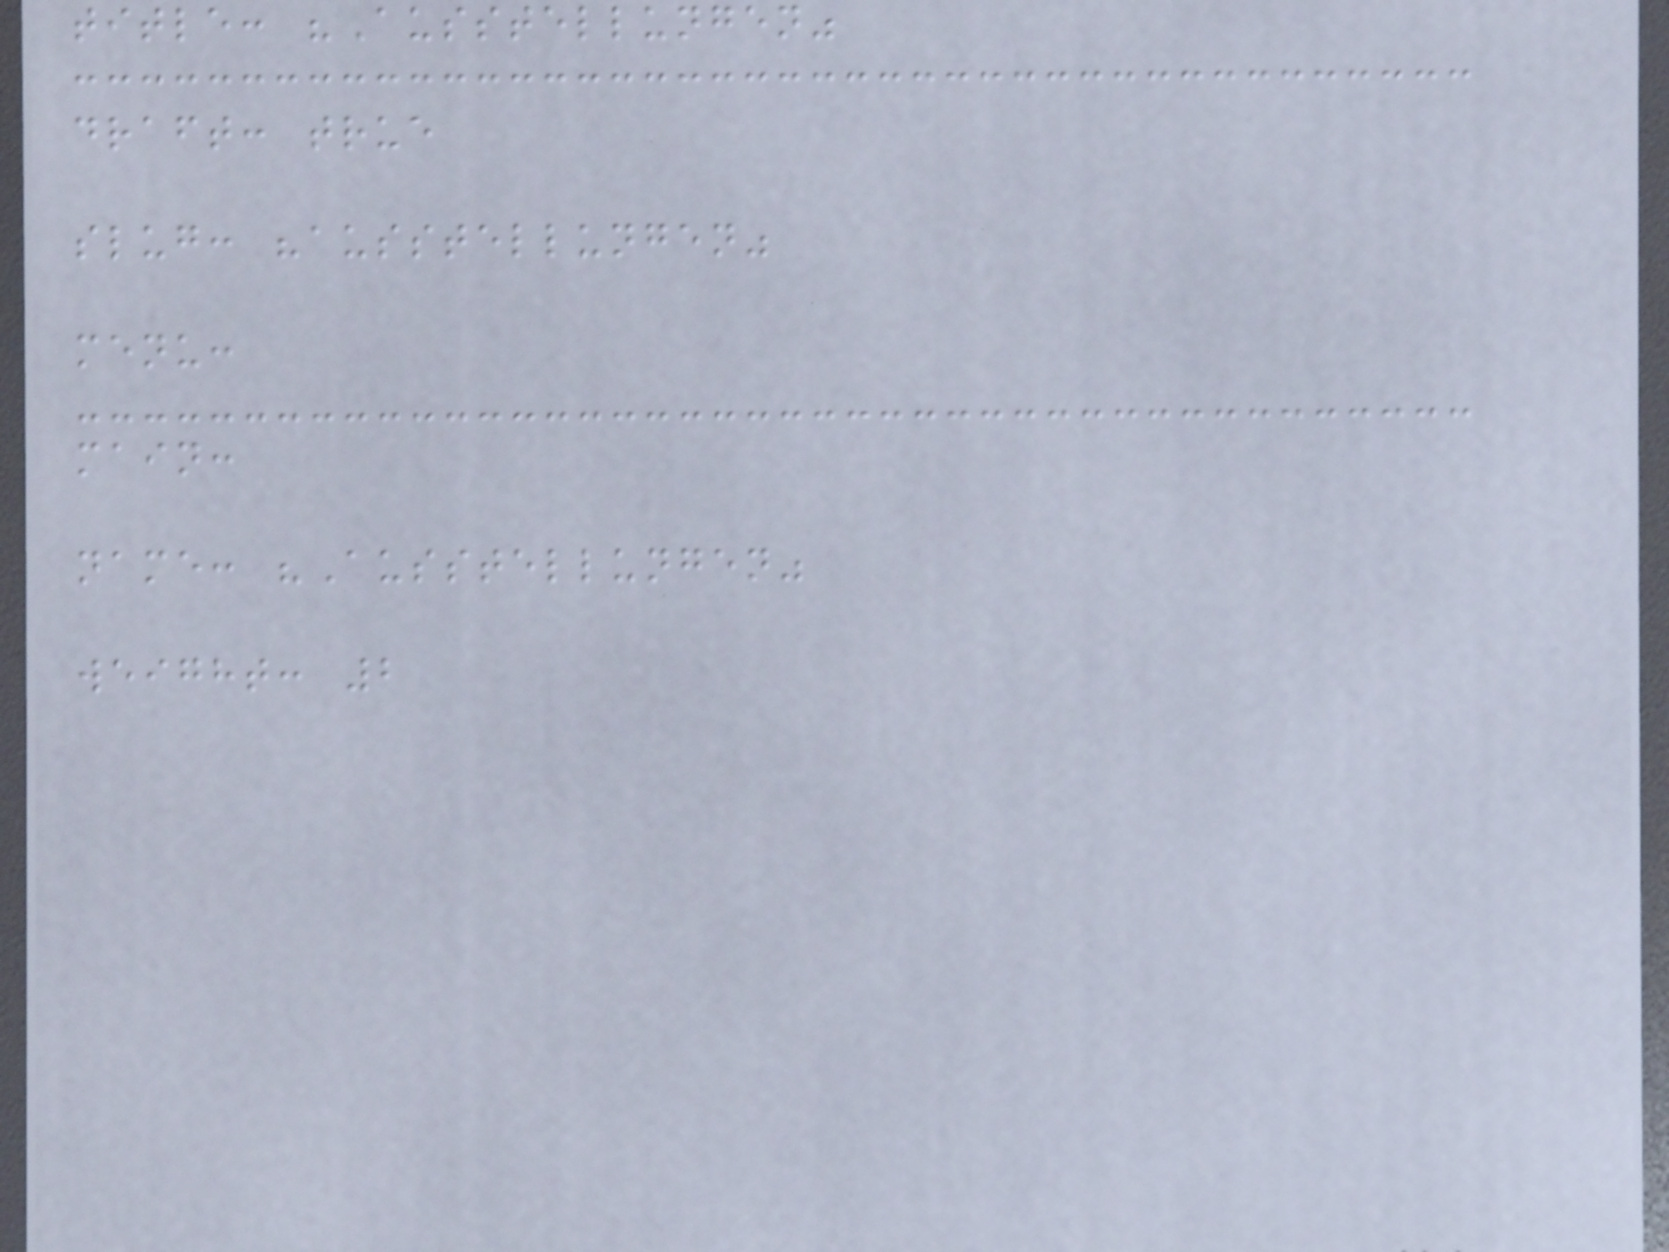title: "Ausstellungen"
draft: true
slug: "ausstellungen"
menu:
main:
name: "Ausstellungen"
weight: 2
